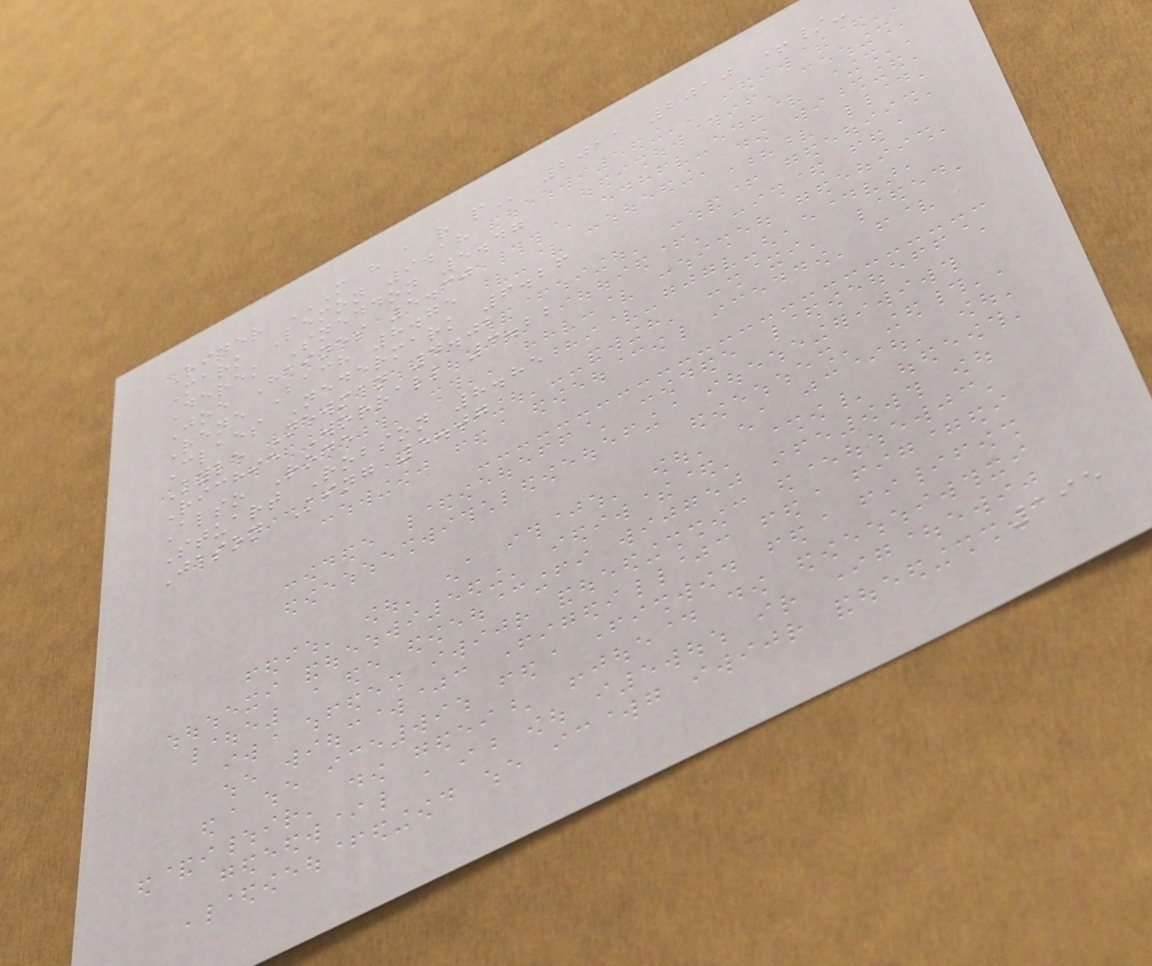Rider M H A R P 2011 2010 +/-
Mark Lemon 9.18
Derek Sneddon 5.47
Joe Haines 5.30
Rene Bach 8.75
Claes Nedermark 6.26
Kyle Newman 4.02
Richie Worrall 3.22
Also Rode
Stuart Robson 8.85
Jason King 5.07
195
